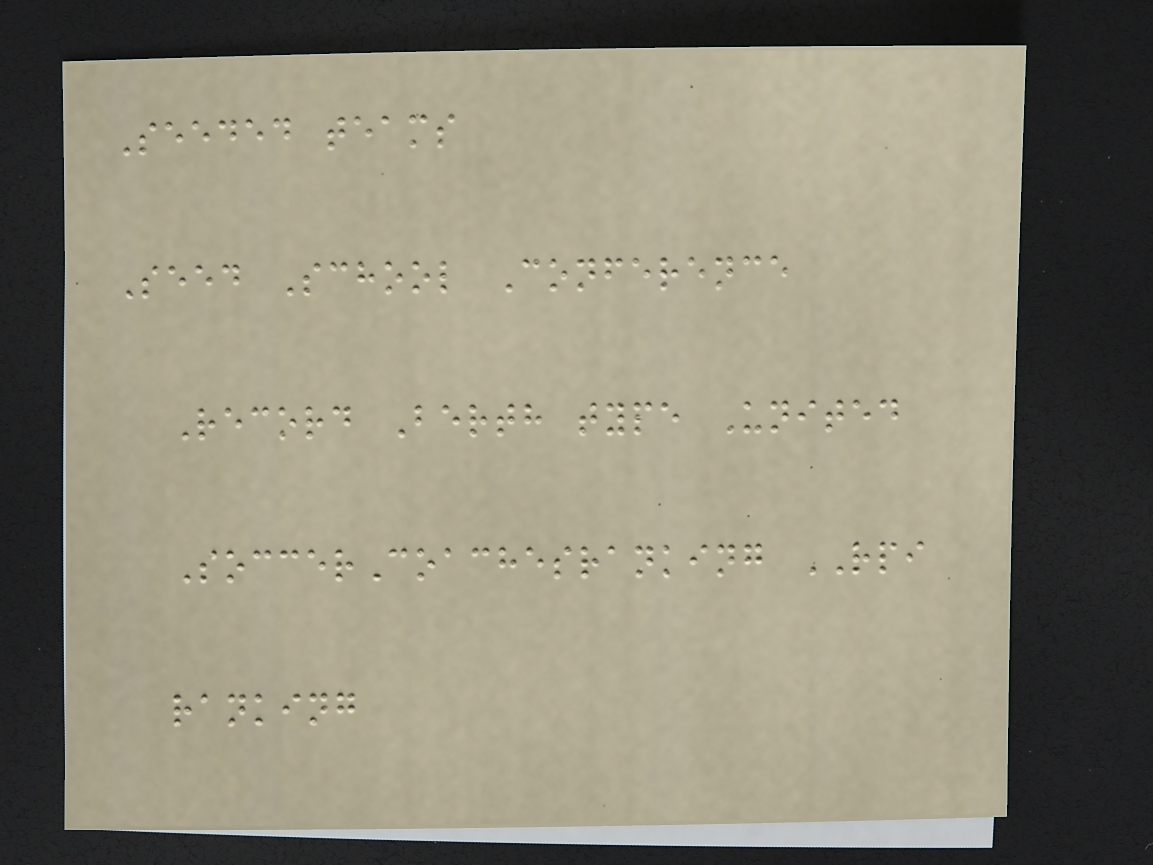Seeded teams
Seed School Conference
Record Berth type United
SoccerCoachesranking RPI
ranking
